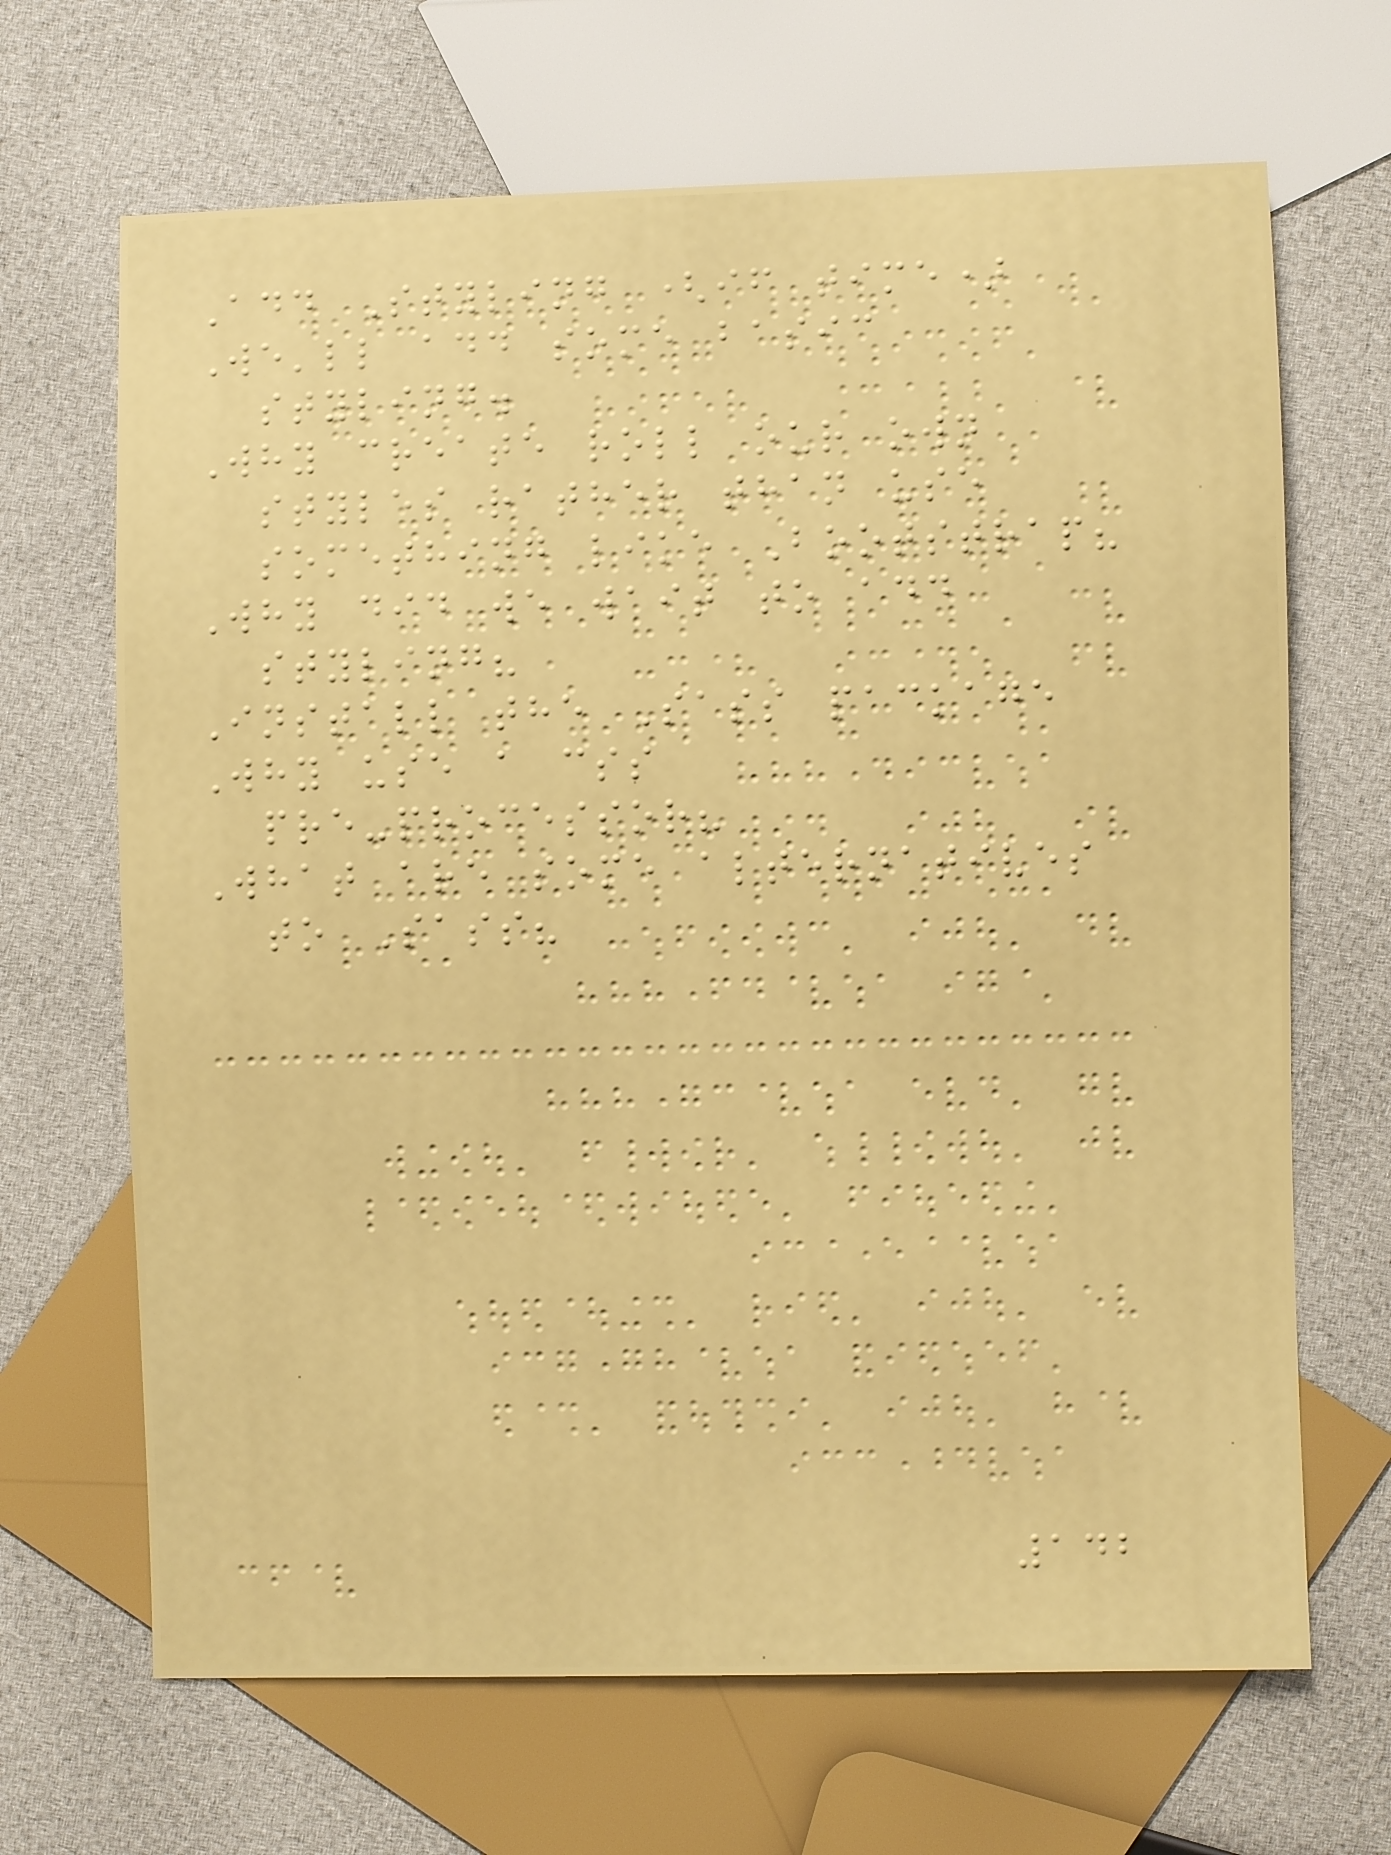Add Styling (if time)
We'll add some basic
styling.
Why create roll our own
styles rather than use
something like Bootstrap?
Why did we wait to add
styling?
Install the Sass package
Why use a css
pre-processor?
What are some alternatives
to Sass?
142
